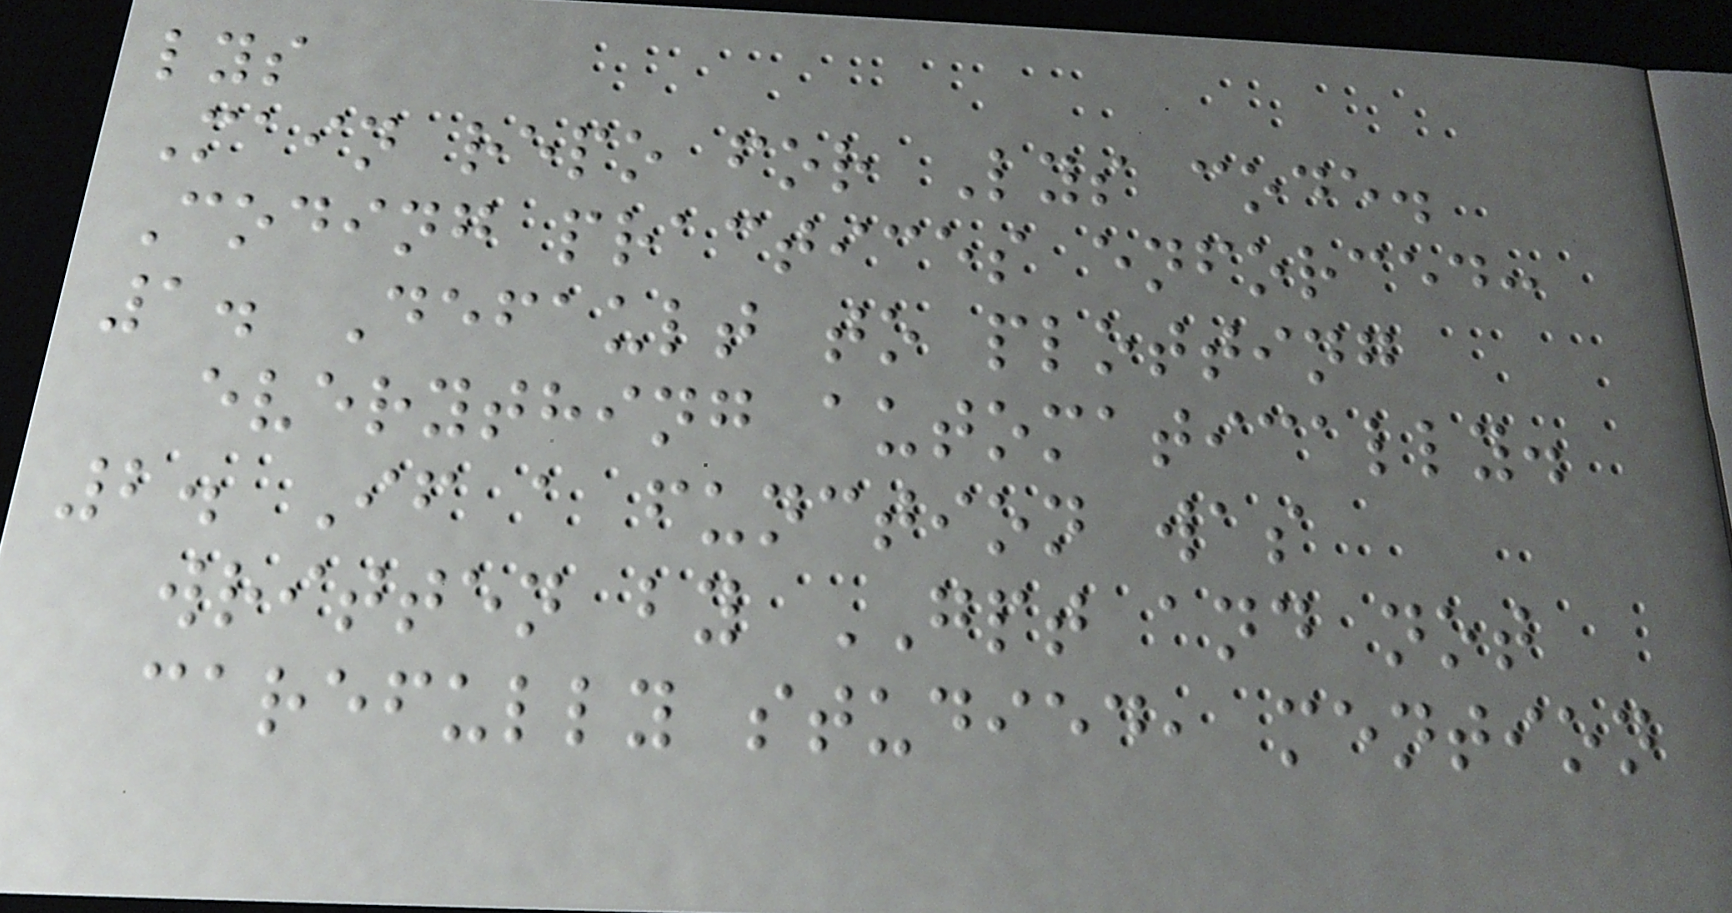lys
Main repo for Lys code.
Coding practices enforced:
1. Default to plotting
everything automatically.
2. If a function was
written by GPT and not
carefully studied, mention
